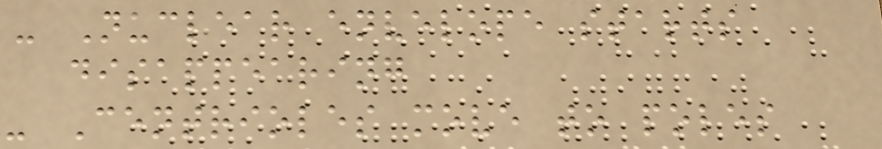- Nuclear envelope starts
disappearing
- Centrioles move to poles
